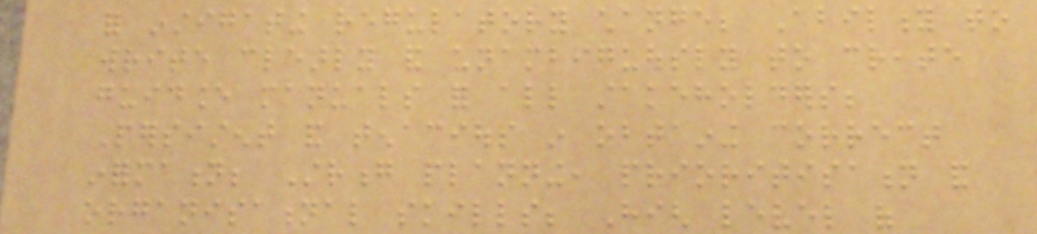for instigating regulatory change; Ability to
write clearly and unambiguously to create
guidance manuals for all stakeholders;
Persistent and tenacious in obtaining correct
information; Strong planning, prioritisation and
organisational skills; High level of
